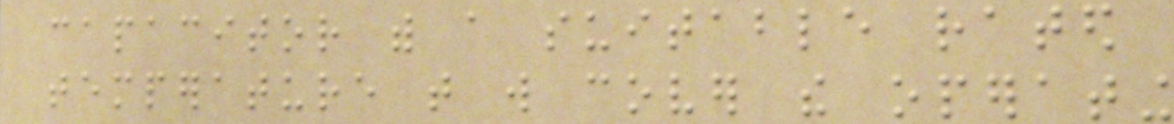capacitor with a suitable rated
temperature that will cover the operating
